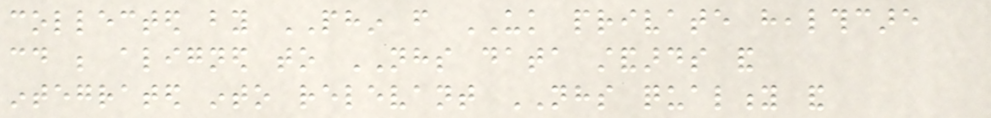collected by PHIN from UK private healthcare
could be aligned to NHS data standards and
integrated into relevant NHS quality and
